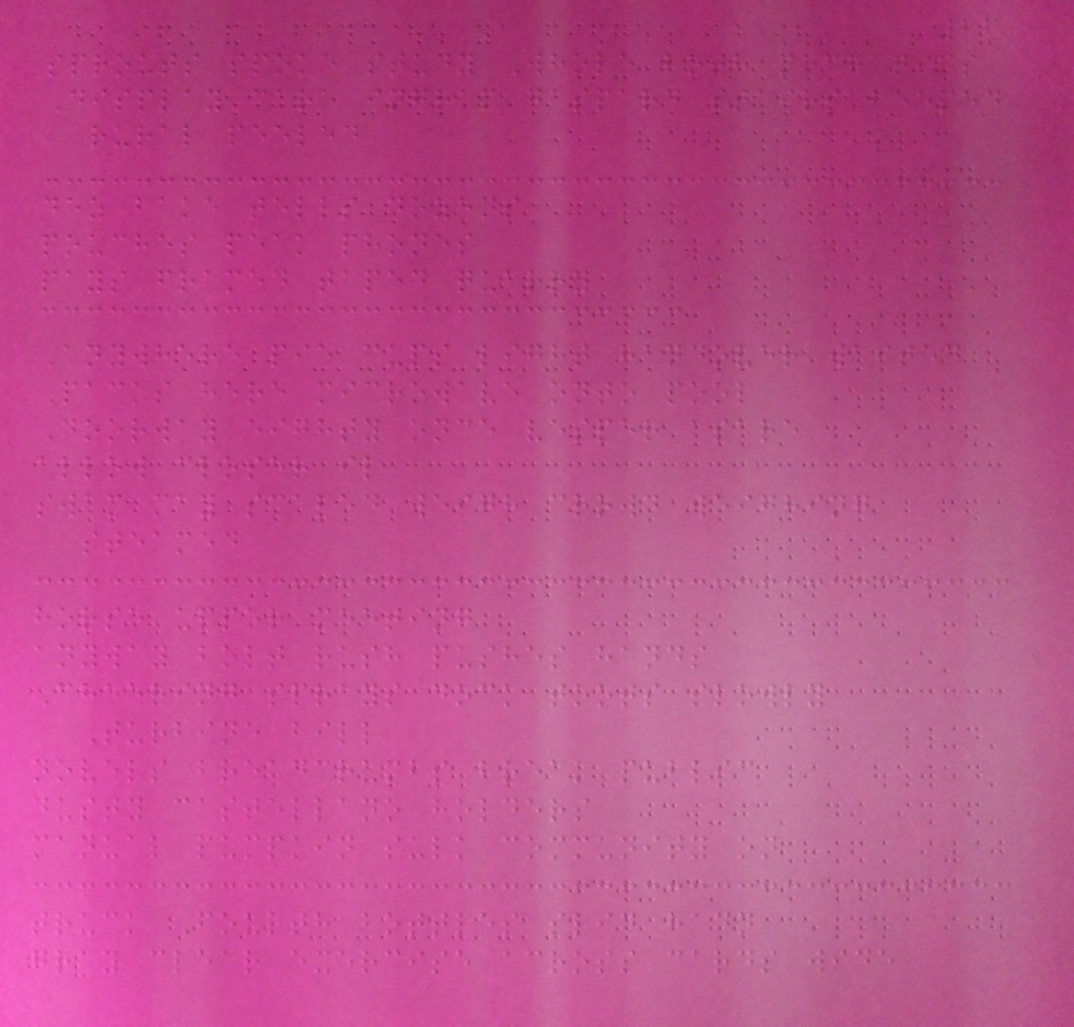26
sprouts spoke study Whole both mechanics
Display care ingram gaspard stairs beeped
rural peeled
dez bake tells dozens
pouches peak phones
pays framed taped quarry
Anywhere pie cups light handover waited
Packs here microwave onto pool
Doorway eighty once vesper asare
allow closer il
swam may scaled weigh crowd weighing
steamed
horse upper meeting
anyway bolt rush pushes hands
Cheering sprays dock toots slowly
Turbine bill
novels breadcrumbs break public
dusty castellano holders
manual pumpkin sulk community on
truck Fourth bottles slid hadn
gray clear exercise across cards wide
